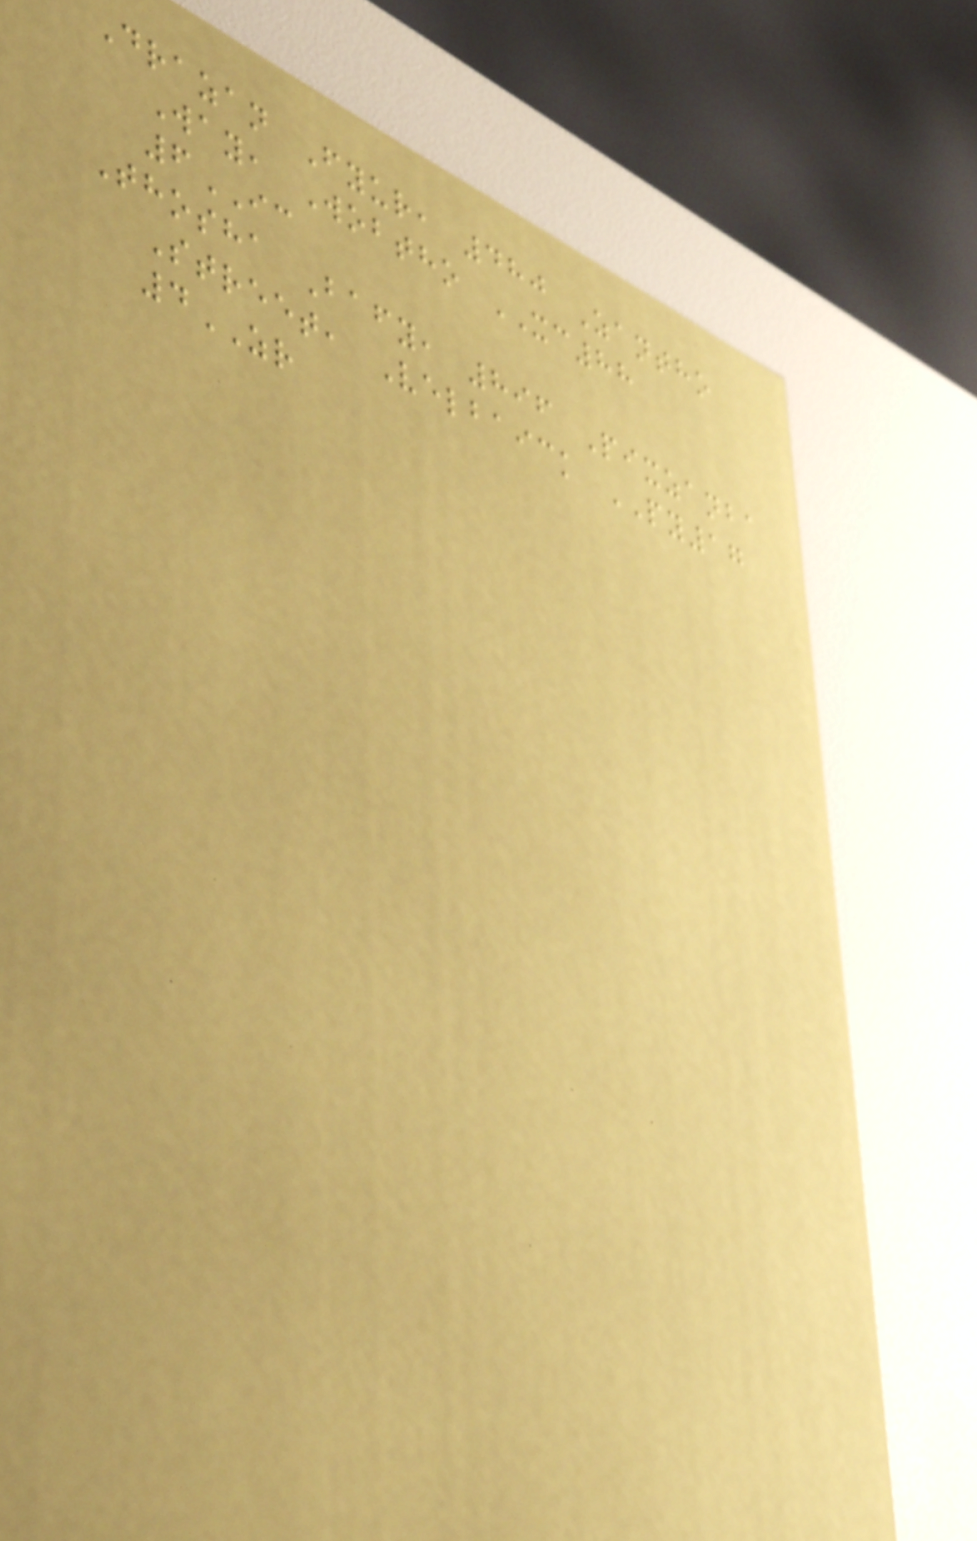Drazan Fyur, 480 Zantho
Way, Wobtho XC88
6IC
Thosha Bafy, 896 Pixzanba
Street, Velbaick PY17
4ZR
